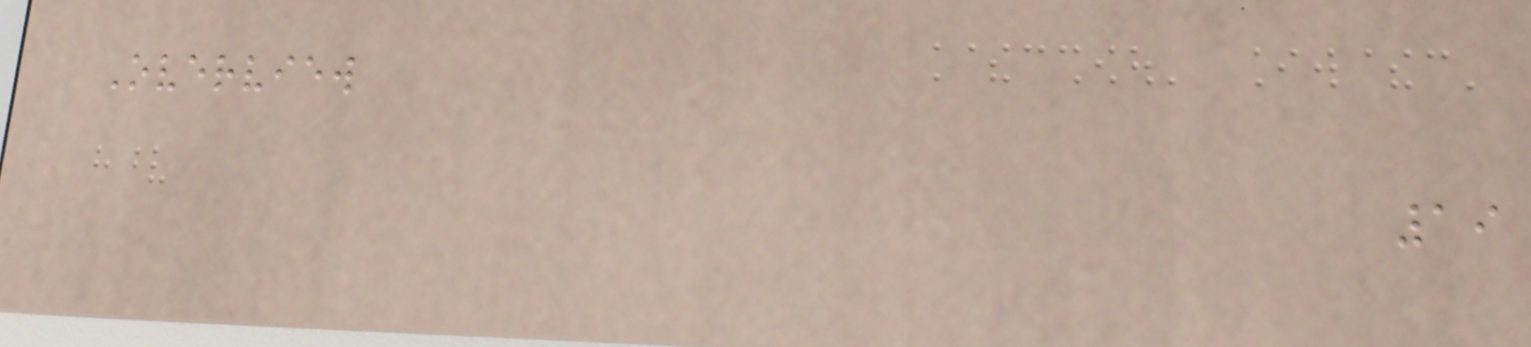Overview
19
